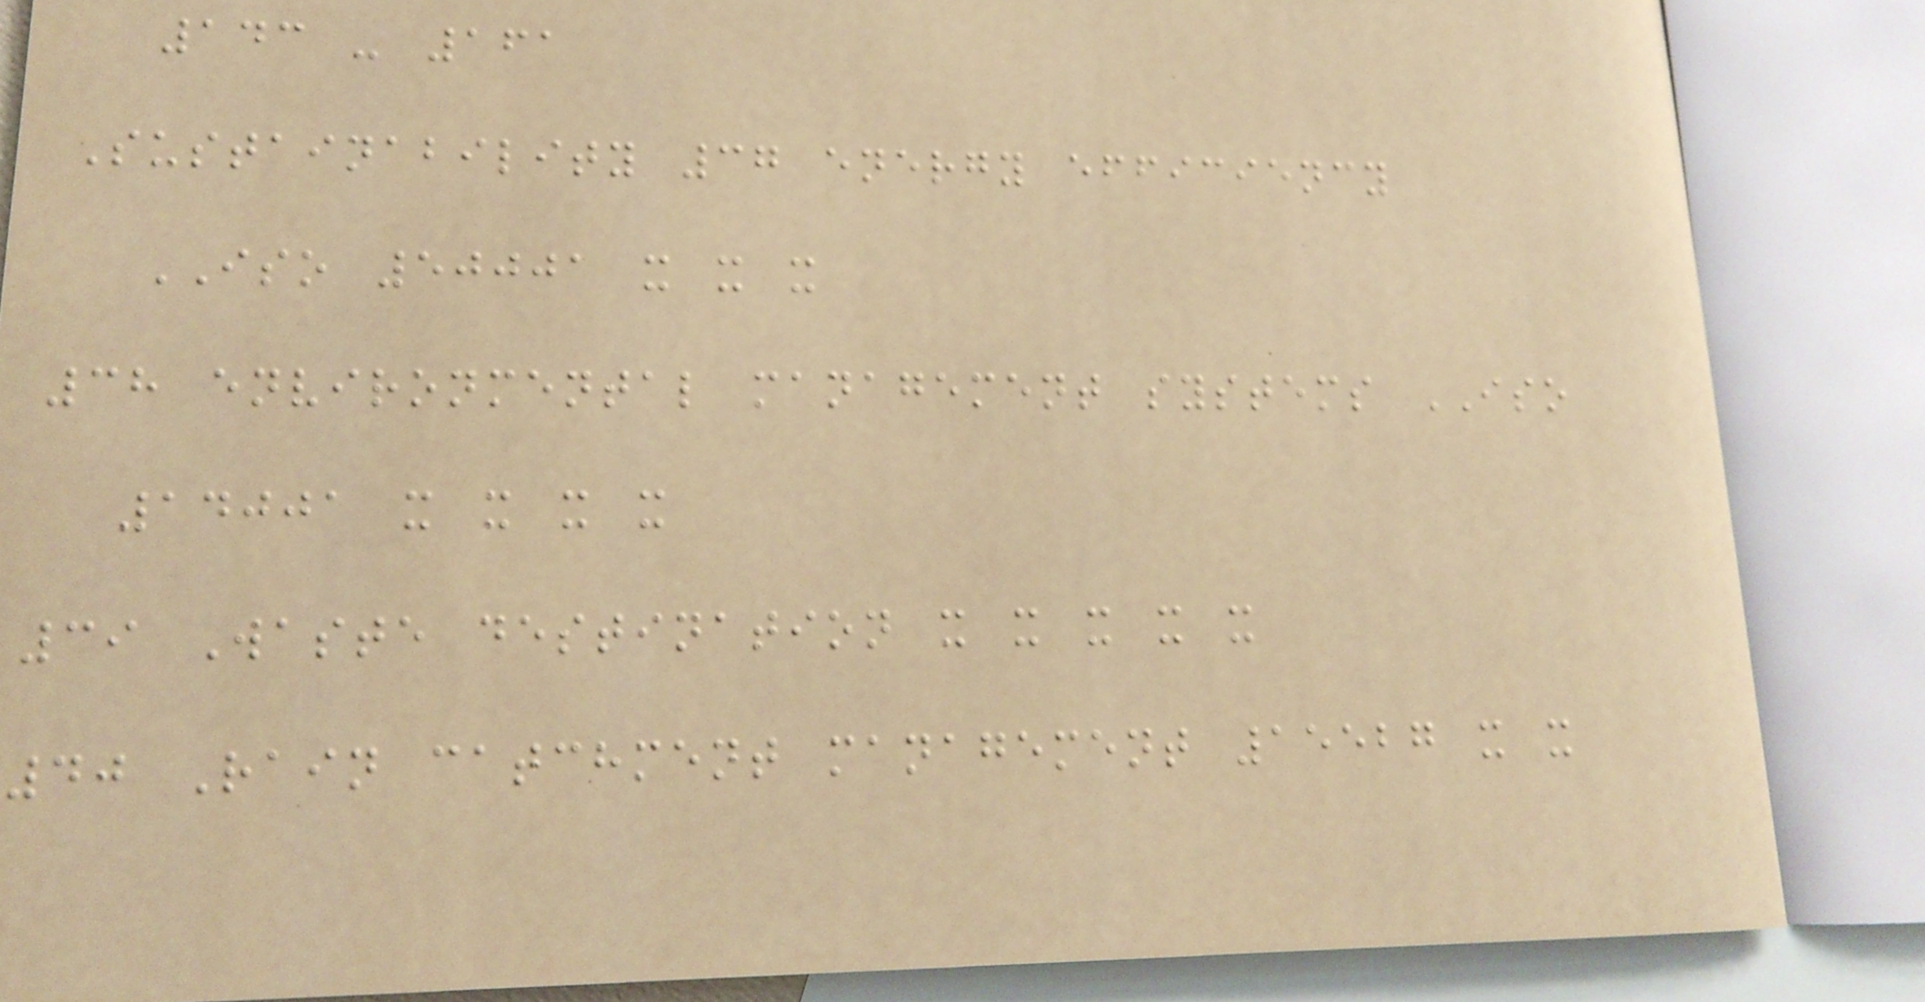143 - 161
Sustainability 37 energy efficiency
ISO 50001 x x x
38 environmental management systems ISO
14001 x x x x
39 Waste destination x x x x x
40 Rain catchment management 15527 x x
